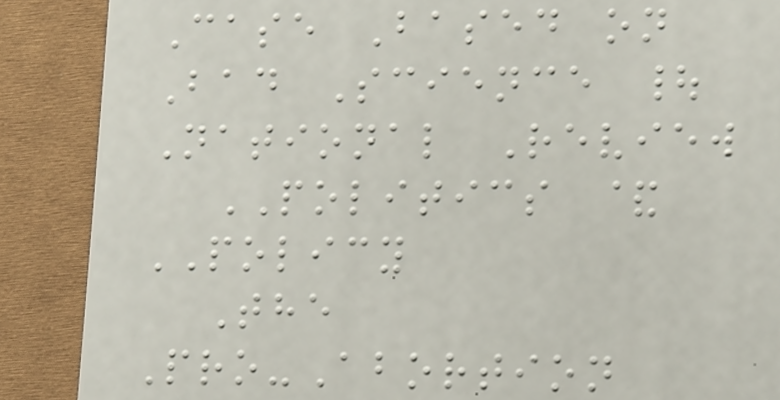Case Based on
Bad Science |
National Review
POLITICS &
POLICY
The
Pro-Abortion
